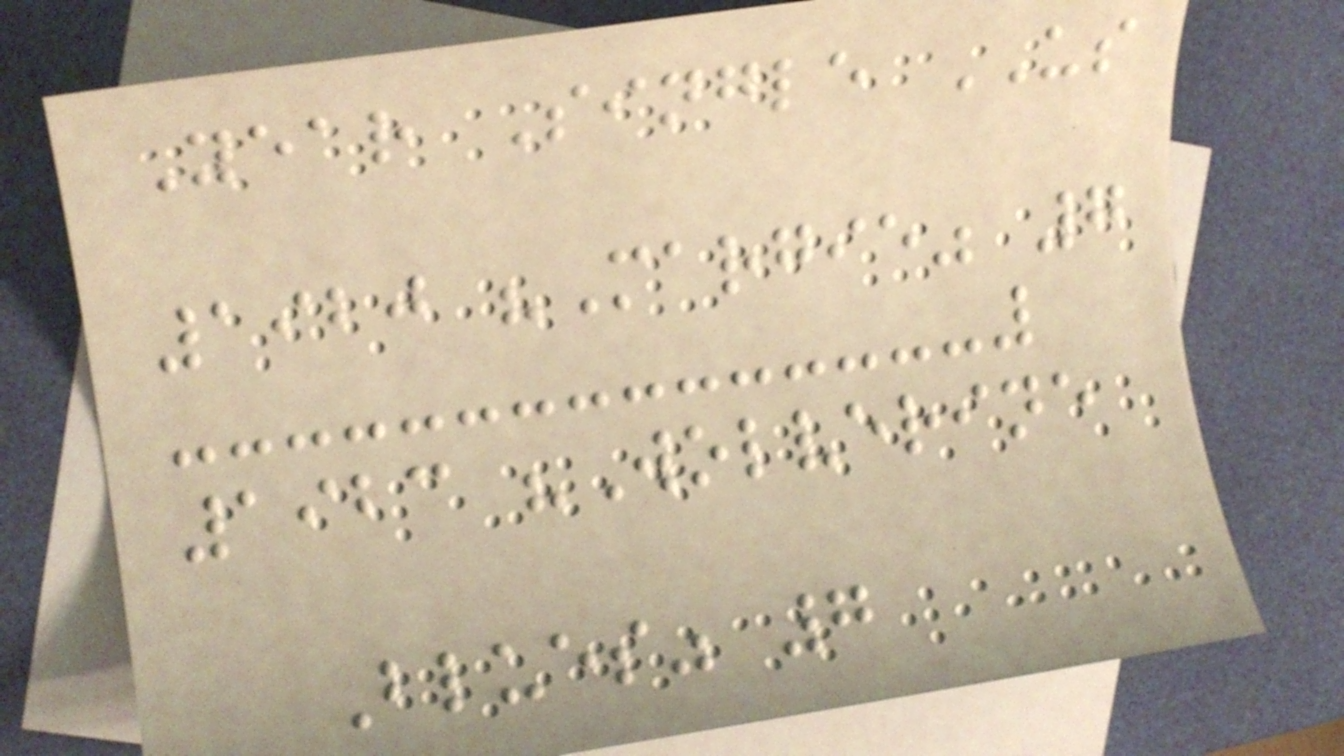Year Single US
1920 "Margie" 7
1923 "Wolverine
Blues" 7
